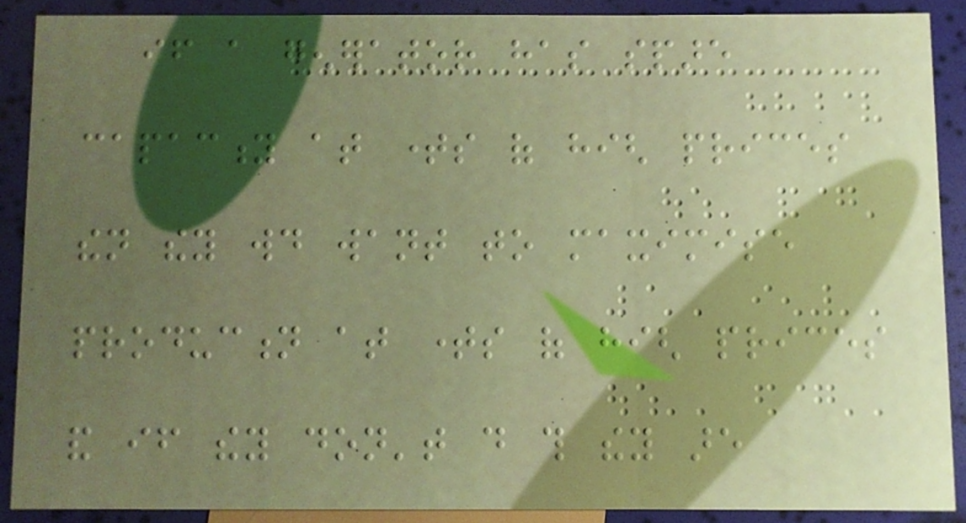if a generator has spare
capacity at times of high prices
then they would want to maximise
production at times of high prices
and if they don't do this they are
